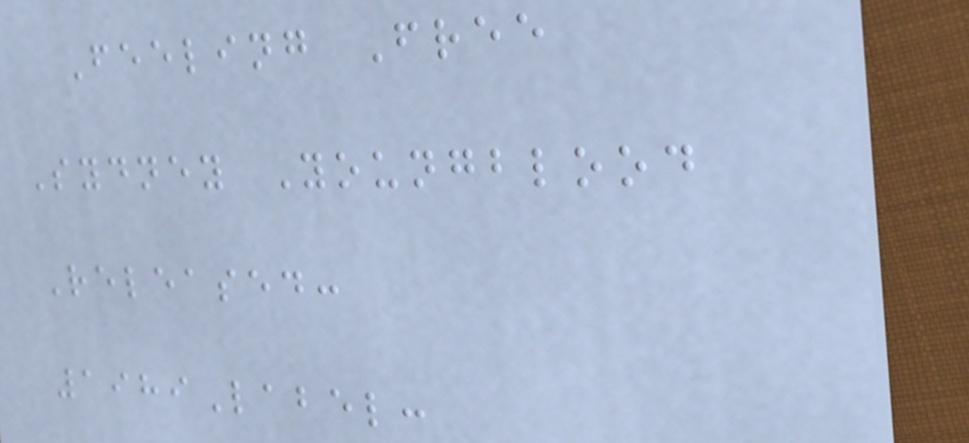Feeling Free
Sydney Youngblood
Released:
1989Label:
